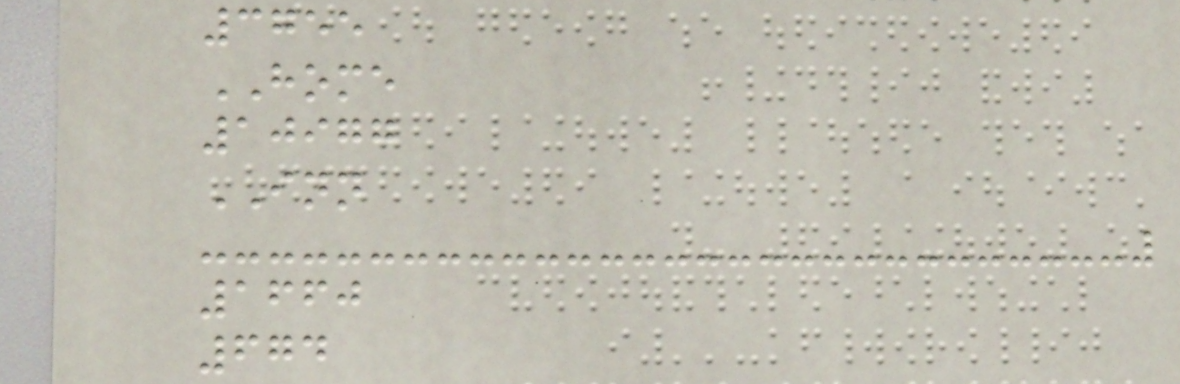3755
HOME
10977
INN
1660
674
